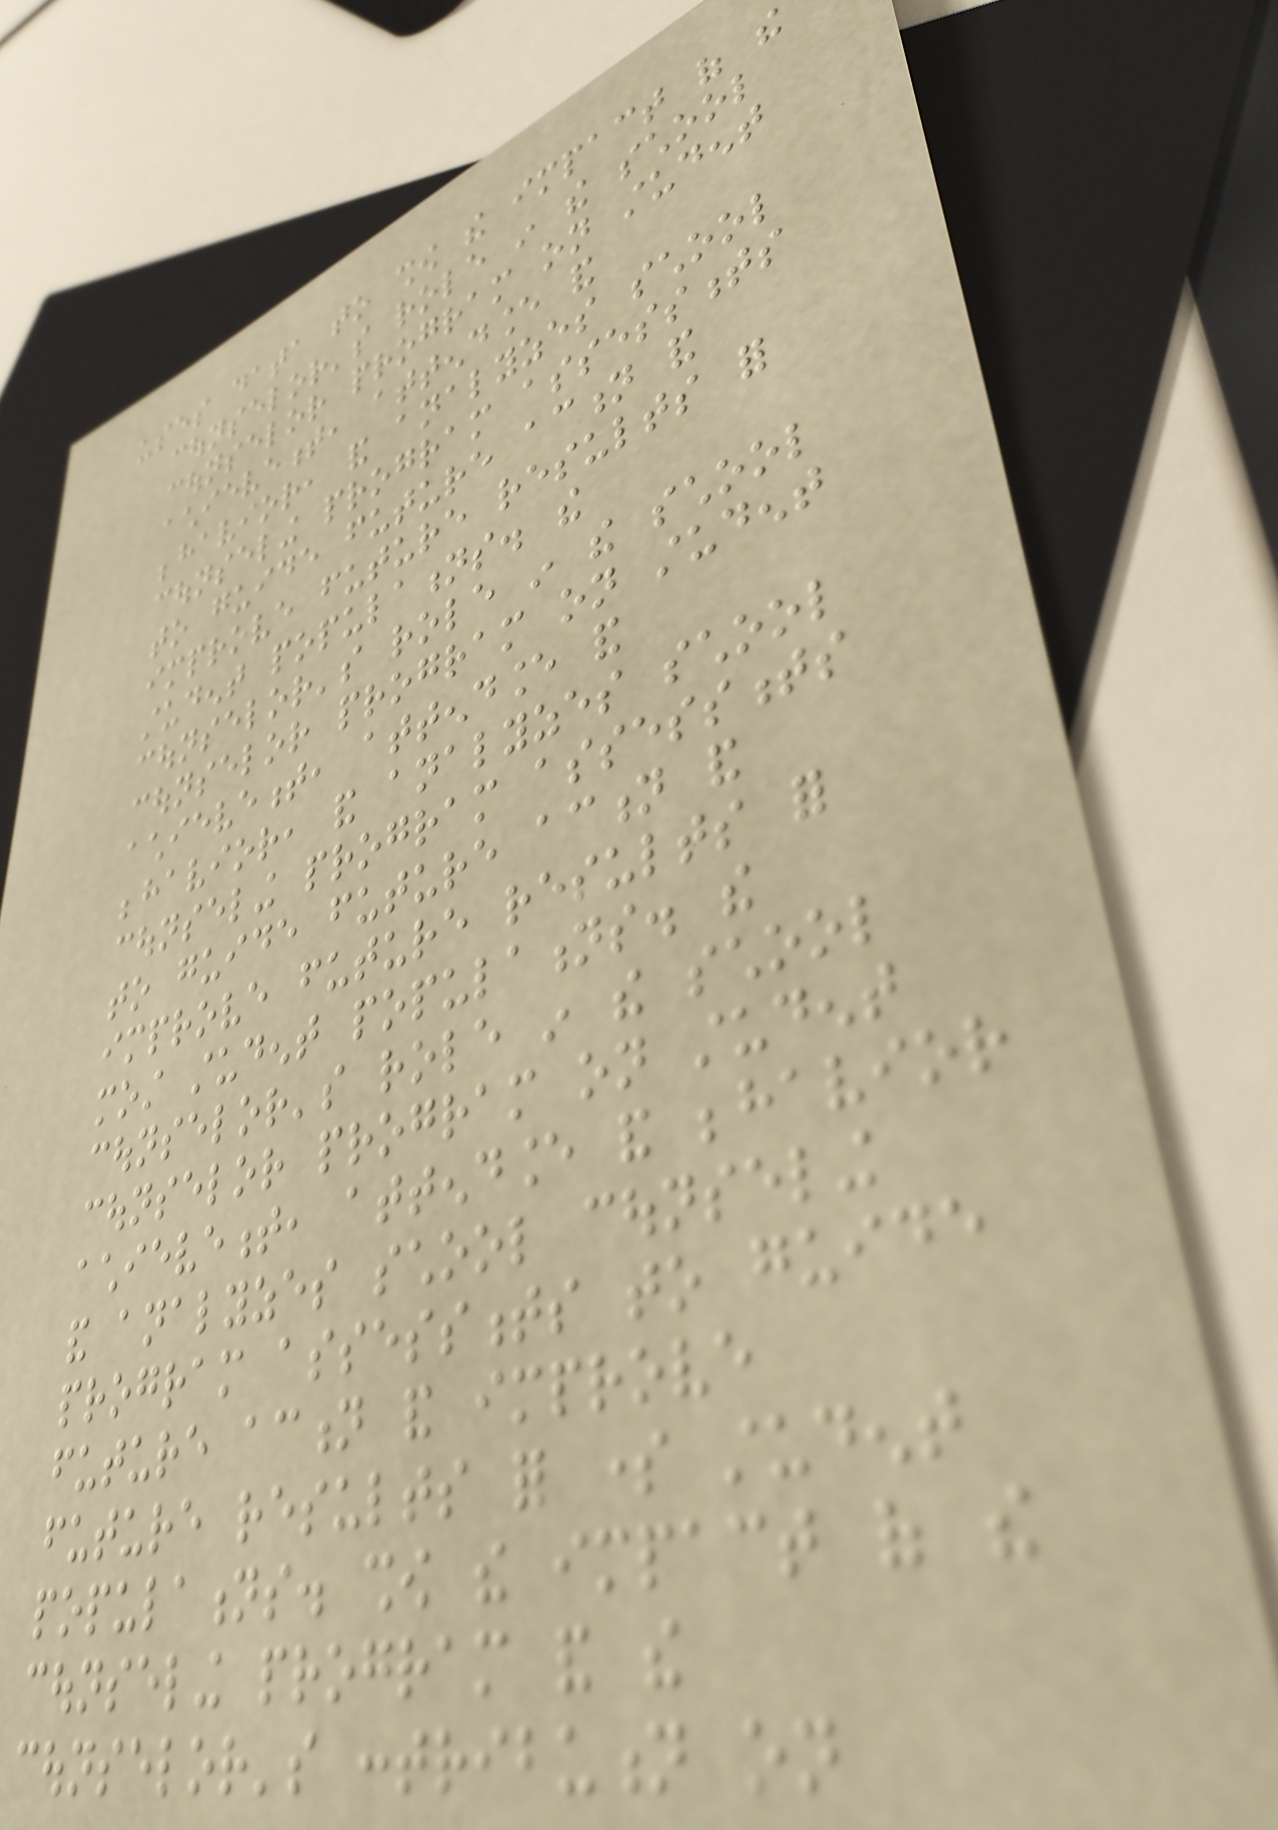uses data to show the impact of the
counselor's role in the school
counselor program on student
achievement, attendance and
behavior, and analyzes school
counseling program assessments
to guide future action and
improve future results for
student populations. the
counselor's role in the school
counselor program on student
achievement, attendance and
behavior, and analyzes school
counseling program assessments
to guide future action and
improve future results for
most student populations. the
counselor's role in the school
counselor program on student
achievement, attendance and behavior
and analyzes school counseling
program assessments to guide
future action and improve
future results for some student
populations. show the impact of the
counseling program and the
counselor's contribution on
